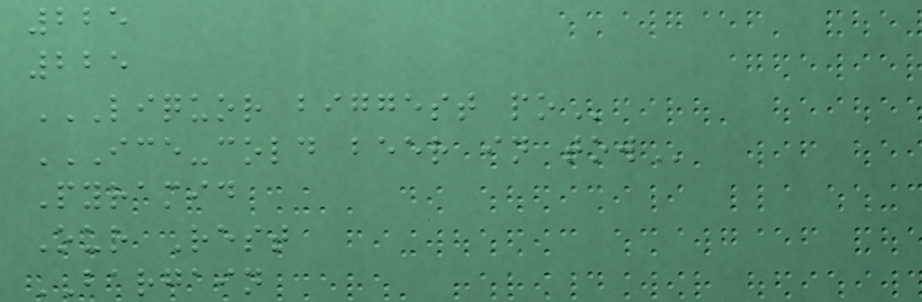225
225
LIQUOR BIGGEST PO
ICE-COLD BEER IN TOW
Pyramid
Our Rest
BARGAIN
